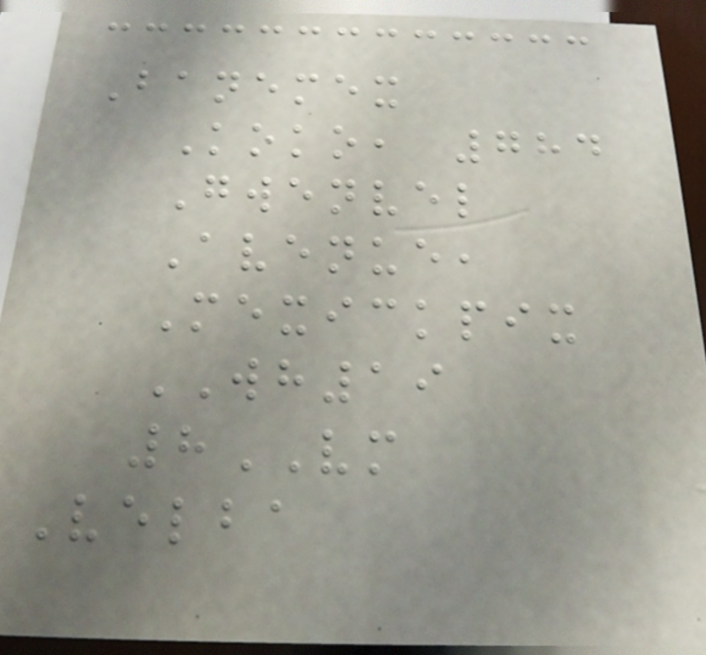Banemex
Koko, 784
Gwenvel
Avenue,
Mexickpix
WH19
8VM
Velba
